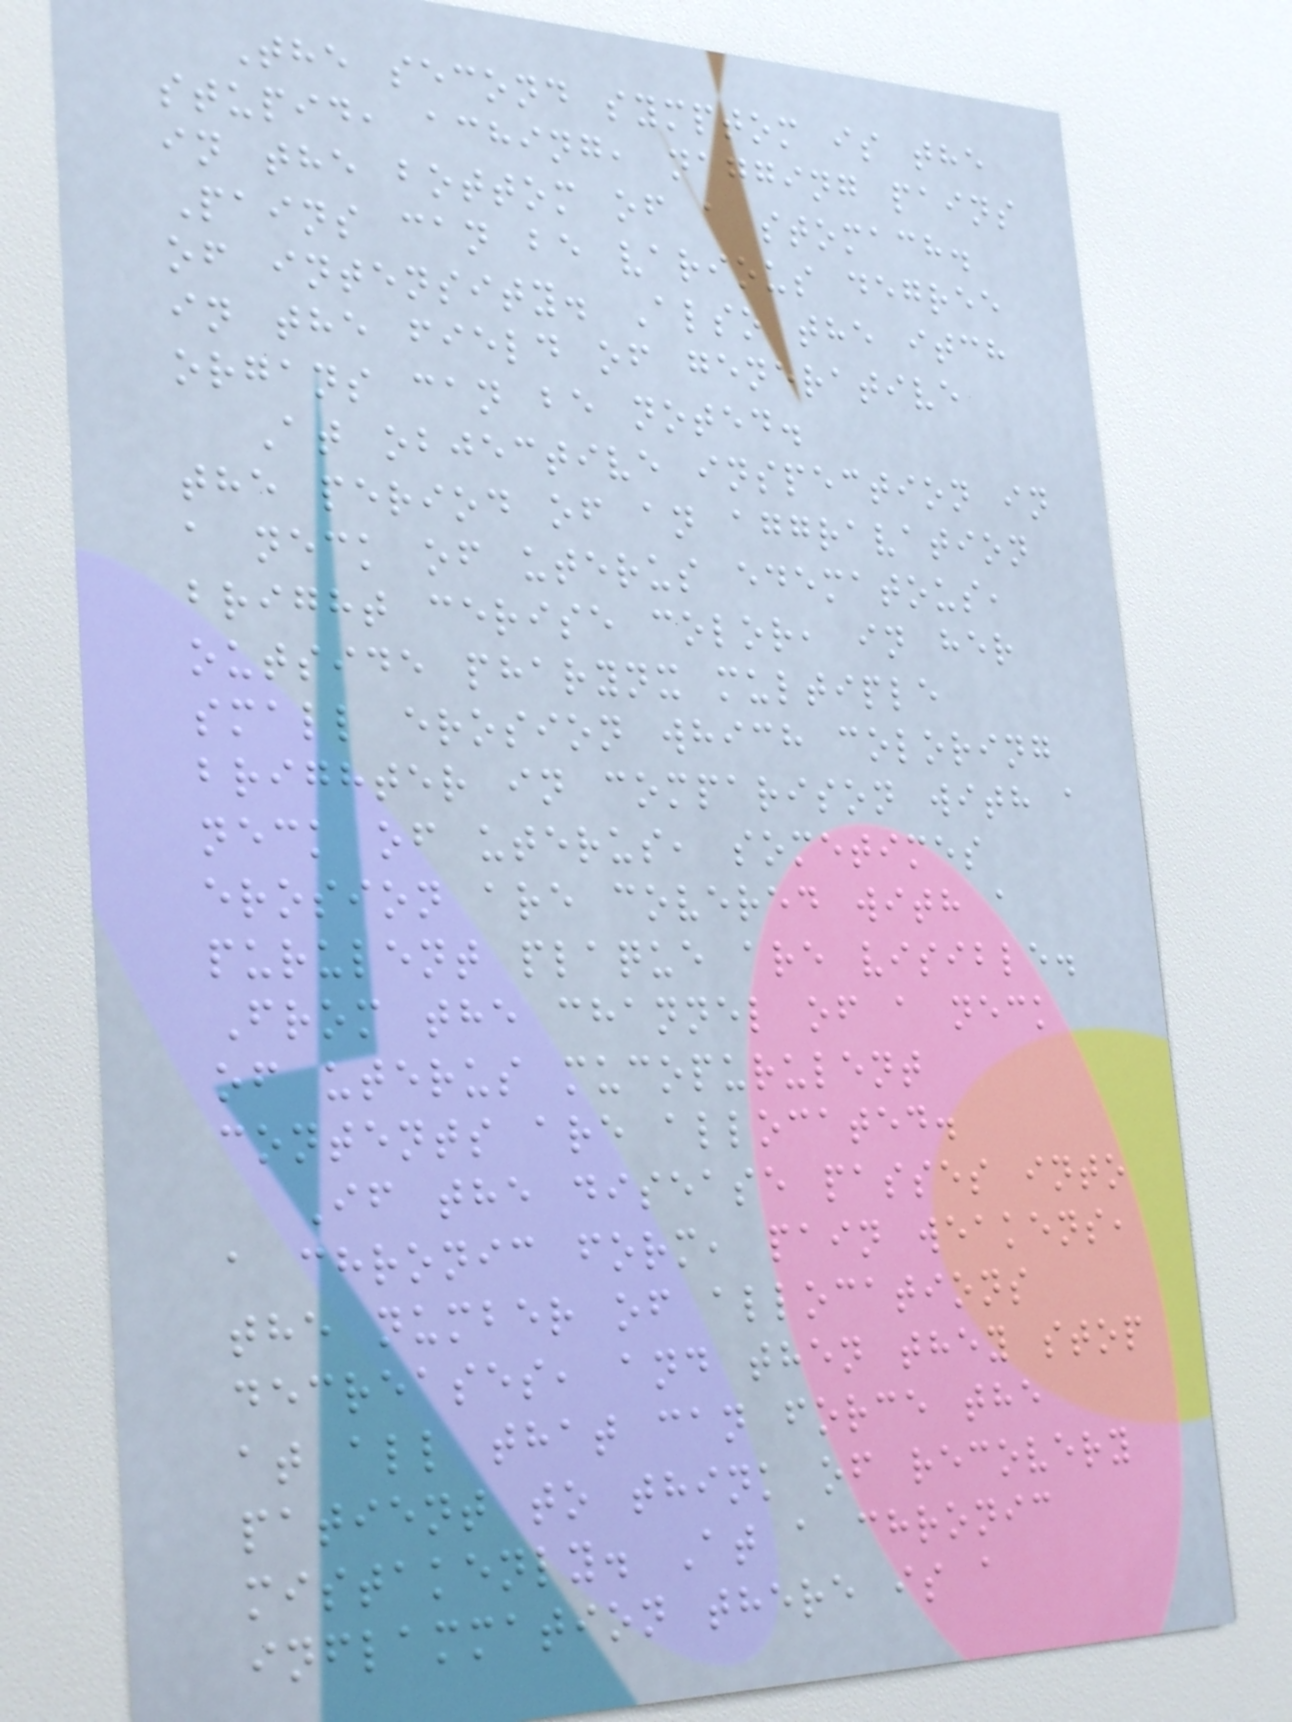The second symptom is the
stupid, aching, nagging pains
in the bottom of a stomach.
Pains can be various degree
of intensity. Also the itch
in the field of generative
organs can be noted.
At objective inspection in
the period of an aggravation
a neck of uterus edematous,
bright cerise color, in her
outside pharynx multiple
small erosion which coloring
brighter in comparison with a
neck of uterus, sometimes
erosion are covered with a
purulent plaque are visible.
From the channel of a neck
of uterus mucopurulent
contents are allocated.
If the disease passes into
a chronic form, pain weakens,
the number of allocations
decreases, and then they stop
at all that can force the
patient to think of recovery
mistakenly. At a chronic
inflammation there is a
